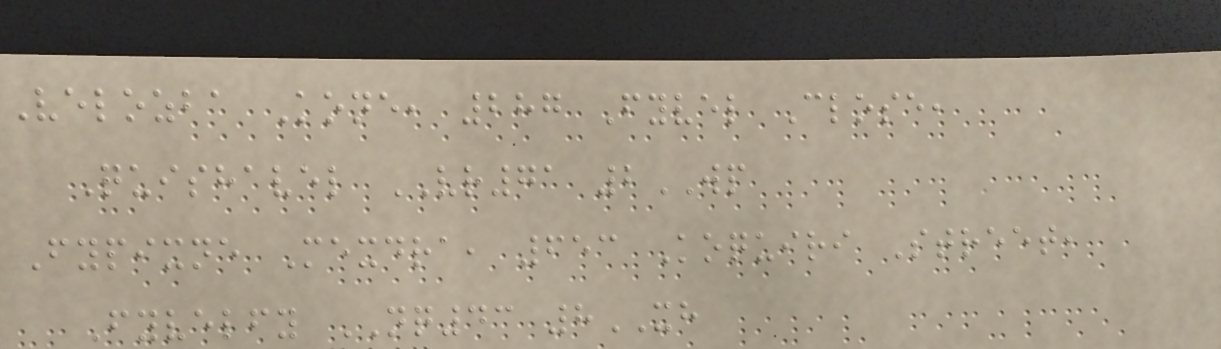Velozba Kone, 287 Fyvel Close,
Quishavel VR71 2WP
Fypixne Mexdra, 653 Koquiri Street,
Fyvelfy NQ43 8XH
